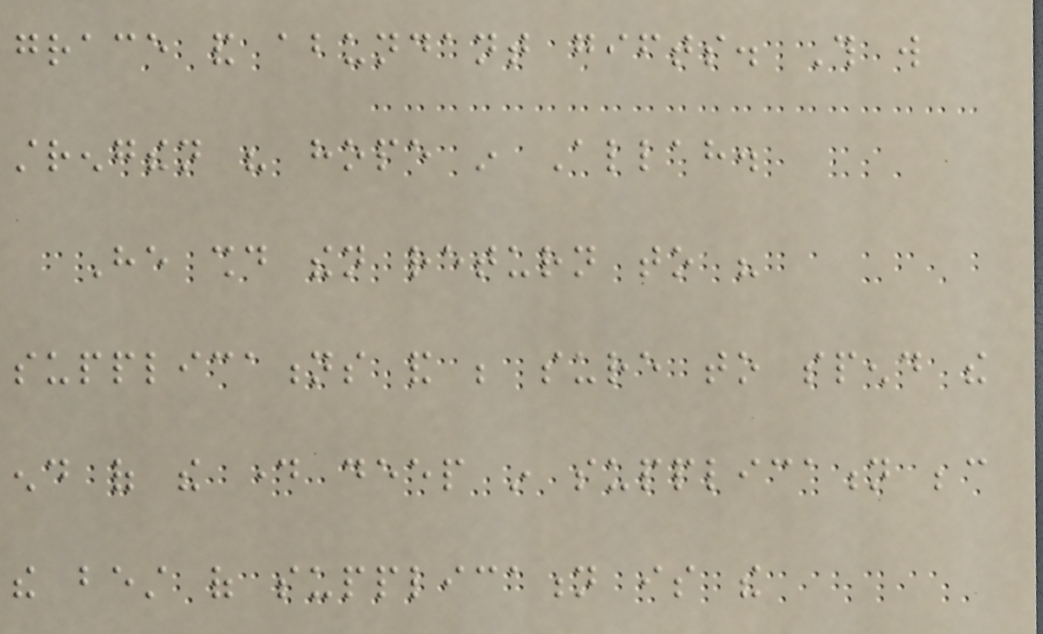grace and abundant gifts. This will
strengthen his hope in Allah.
He should then return to his
supplications and be sure to spend the
end of the day deep in supplication because
the best of supplication is the
